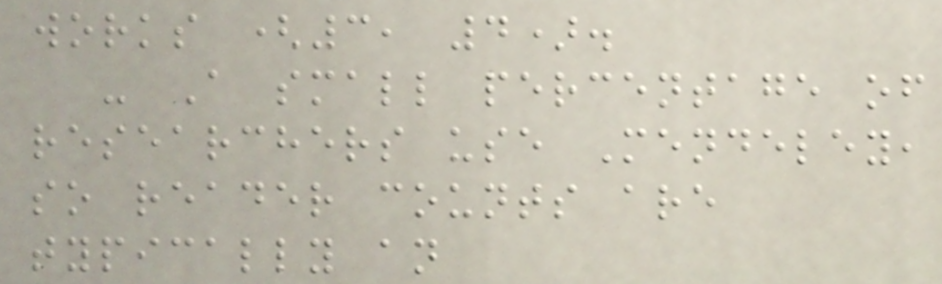works (3, 4).
- A small percentage of
researchers use Mendeley,
so reader counts are
typically an
